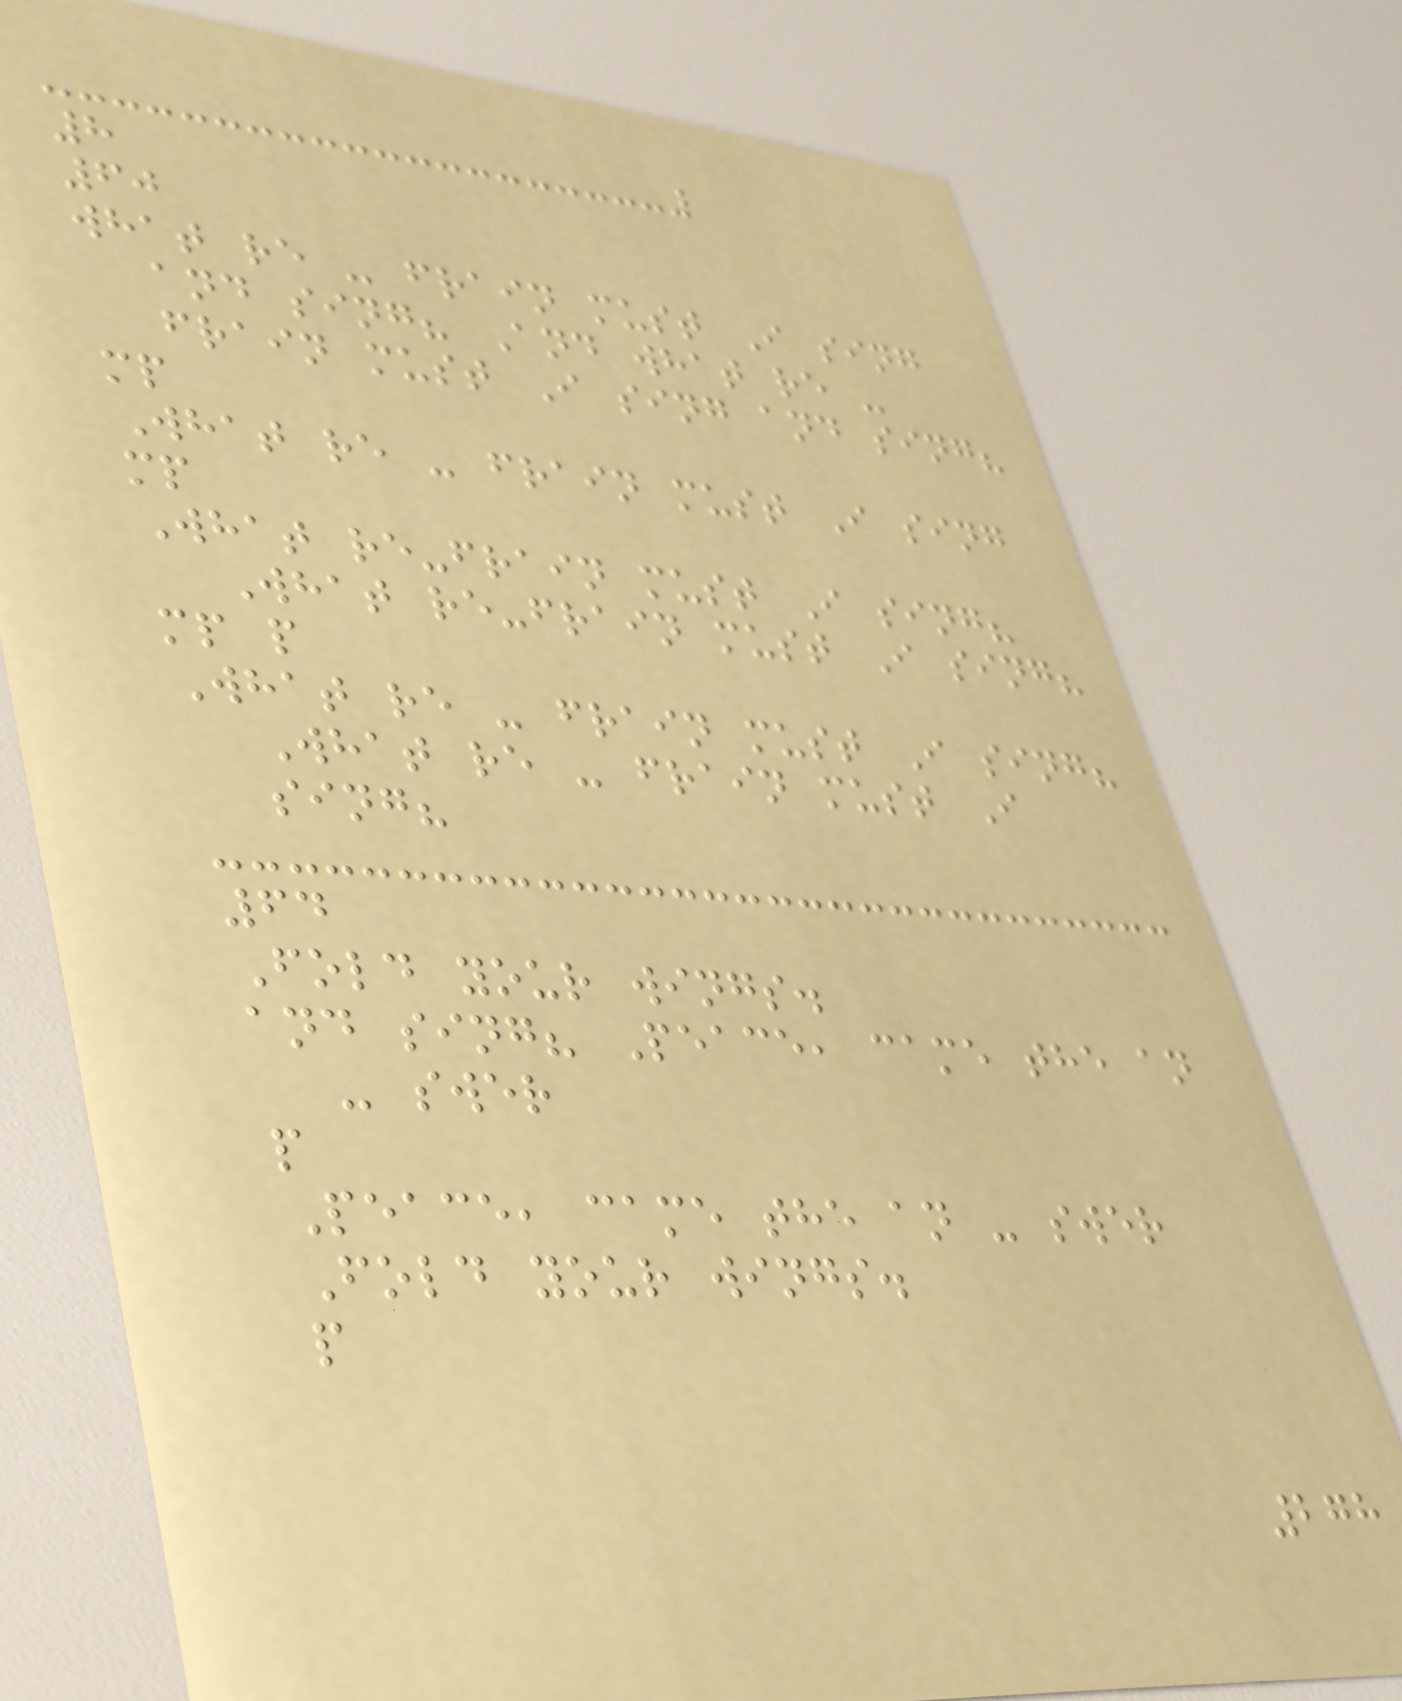8
60
what re - frain must I sing
and sing? And what re -
frain must I sing and sing?
mp
What re - frain must I sing
mp
What re-frain must I sing?
What re-frain must I sing?
mp p
What re - frain must I sing?
What re - frain must I
sing?
64
Fold your wings.
and sing? Peace, came the an
- swer
p
Peace, came the an - swer
Fold your wings.
p
278
